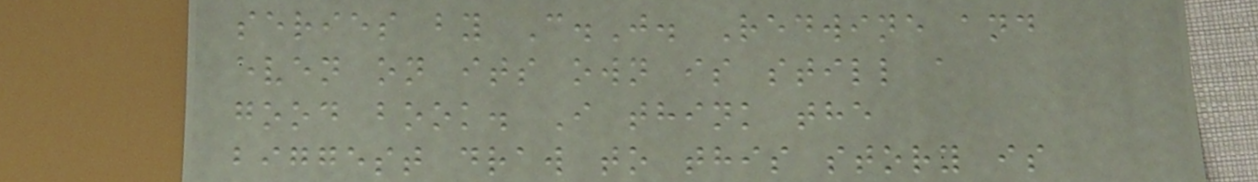series by C.J. Redwine and
even on its own is still a
good book. I think the
biggest draw to this story is
